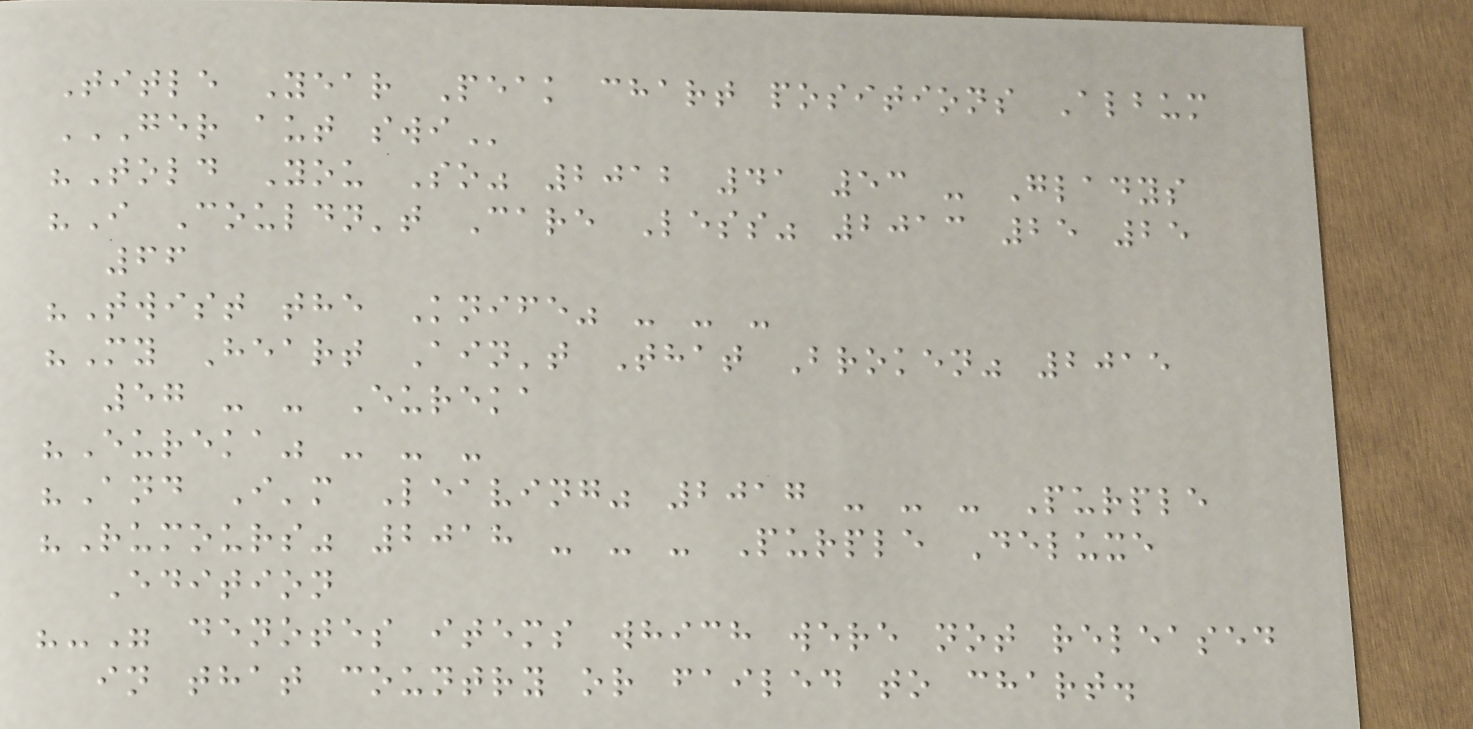Title Year Peak chart positions Album
GER AUT SWI
"Told You So" 2012 41 53 - Gladys
"I Couldn't Care Less" 2013 25 25
66
"Twist the Knife" - - -
"My Heart Ain't That Broken" 2015
57 - - Eureka
"Eureka" - - -
"And I'm Leaving" 2017 - - - Purple
"Rumours" 2018 - - - Purple Deluxe
Edition
"-" denotes items which were not released
in that country or failed to chart.
